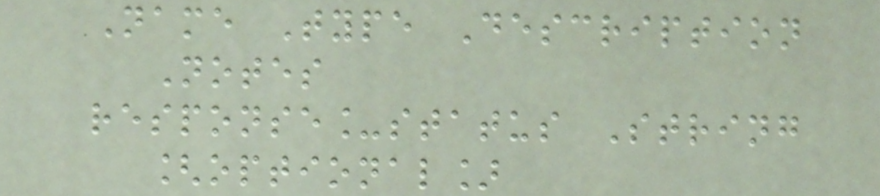Name Type Description
Notes
response_status String
[optional]
